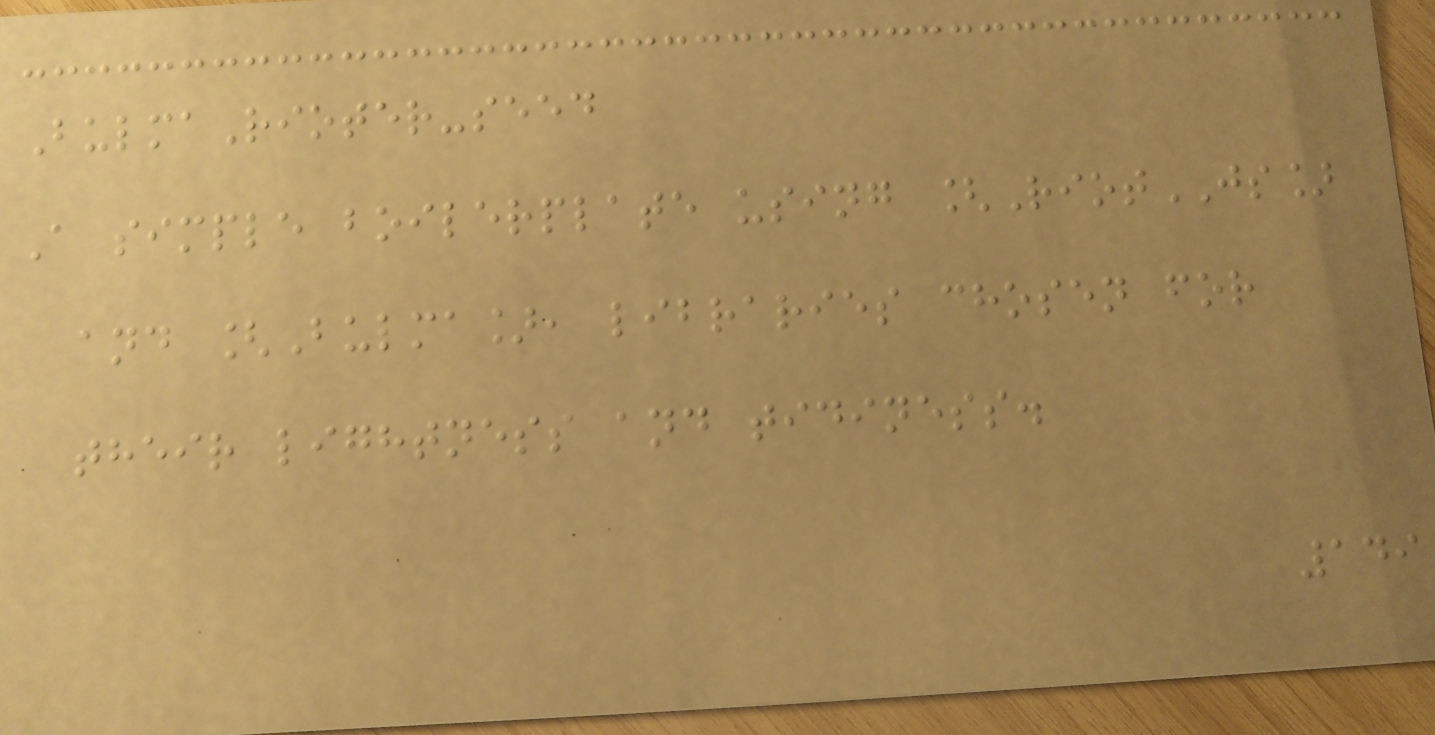BulmaRioter-seed
A simple boilerplate using [RiotJS]
and [Bulma], libraries chosen for
their lightness and tidiness.
149
